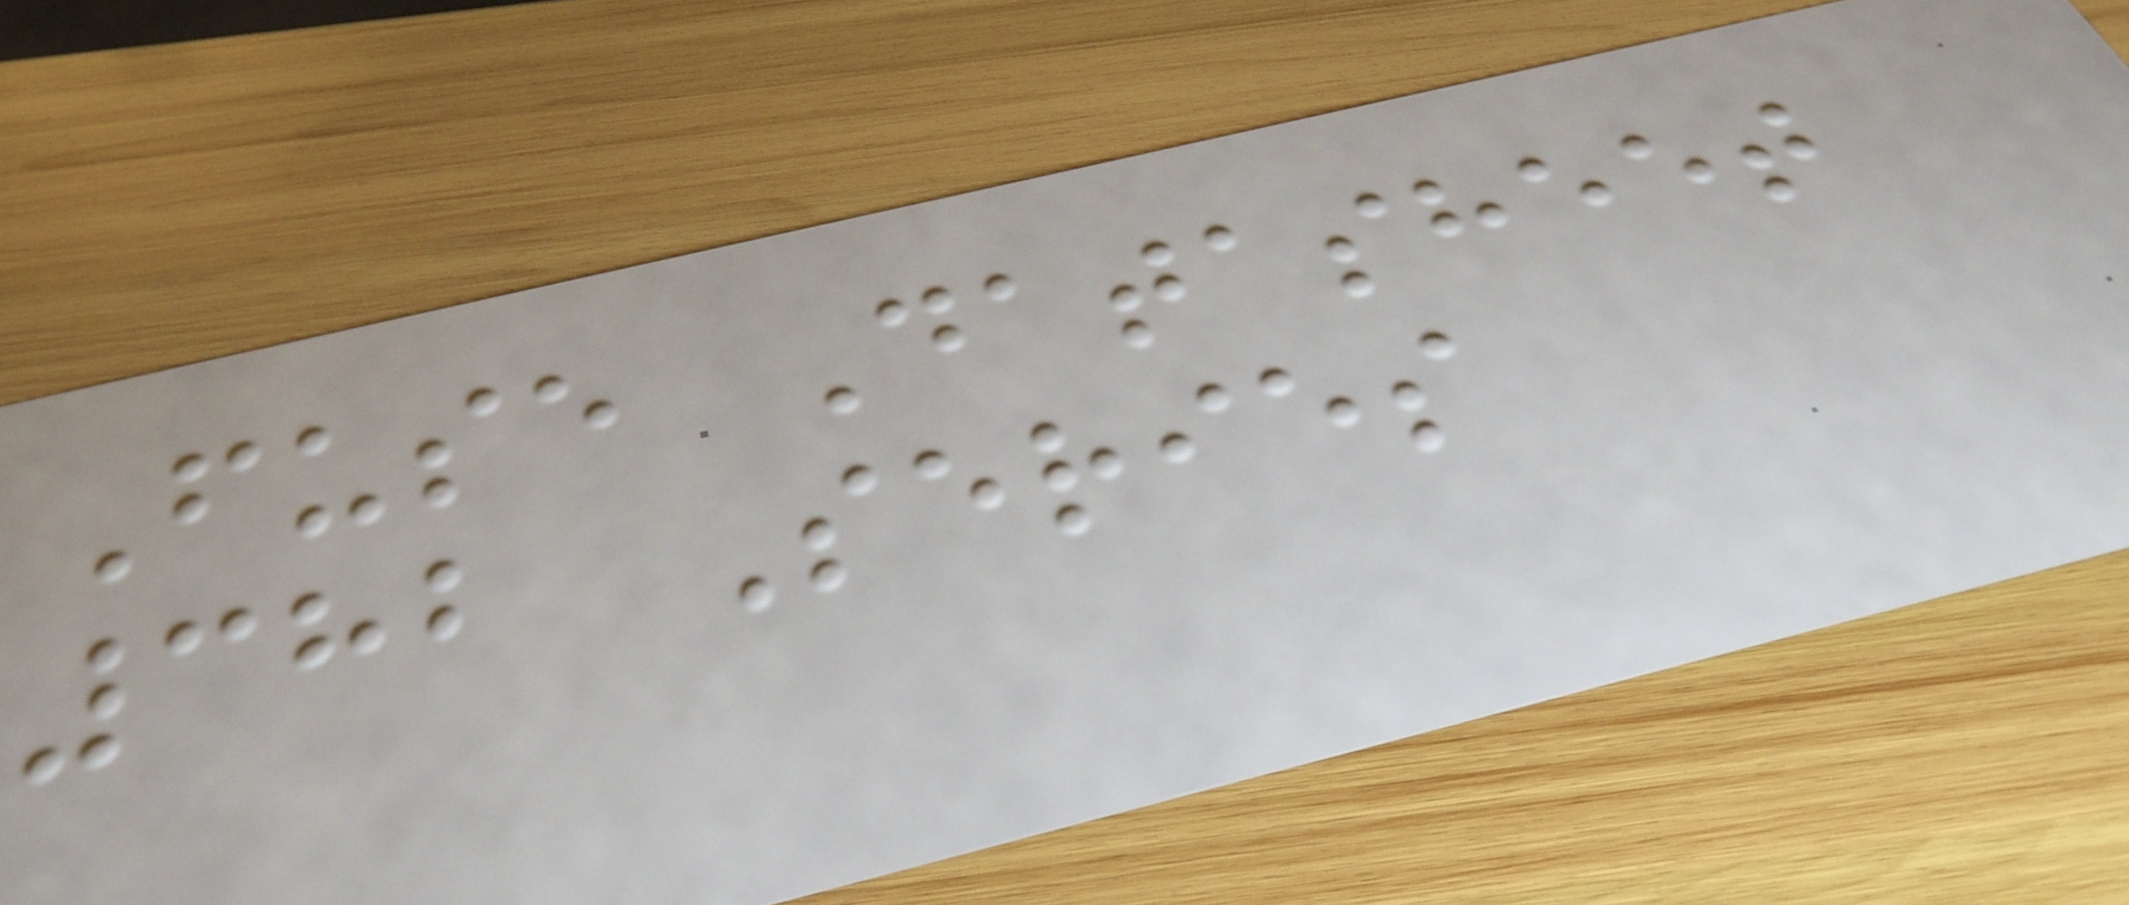Fuse Datasheet
382 Series
